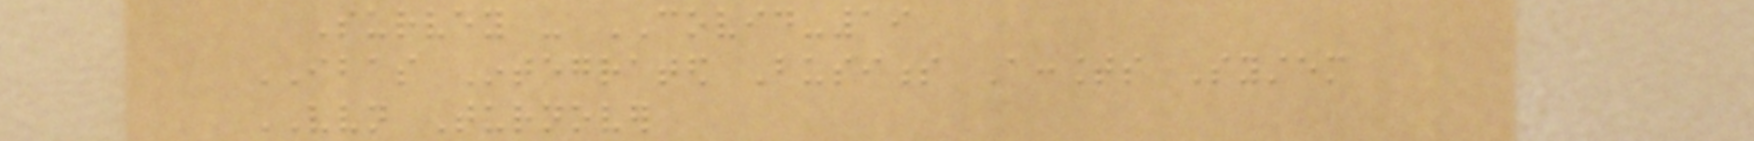Survey - COVID-19
IBAS Integrated Business Accounts System
VVN Turnover
